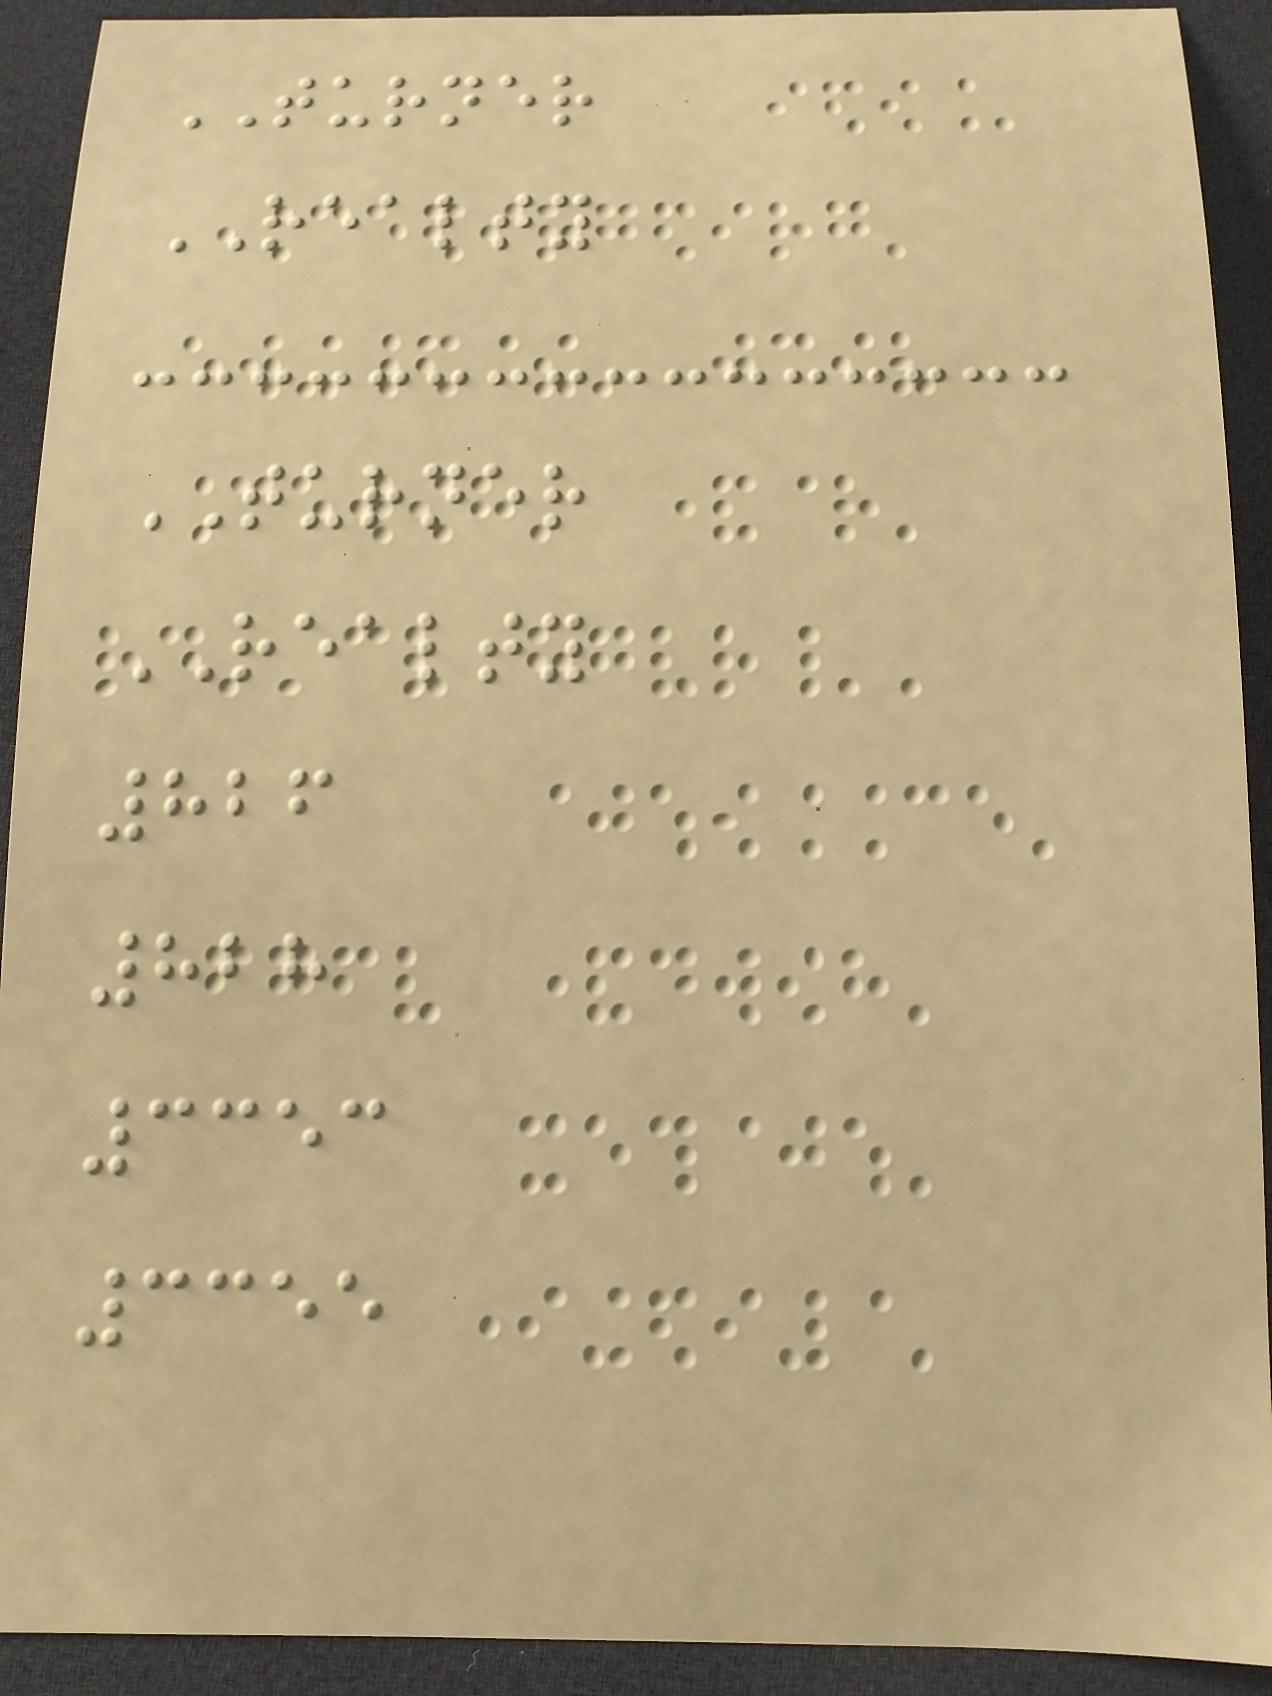TURNER
REALTY
TURNER
REALTY
826
828
3353
3355
